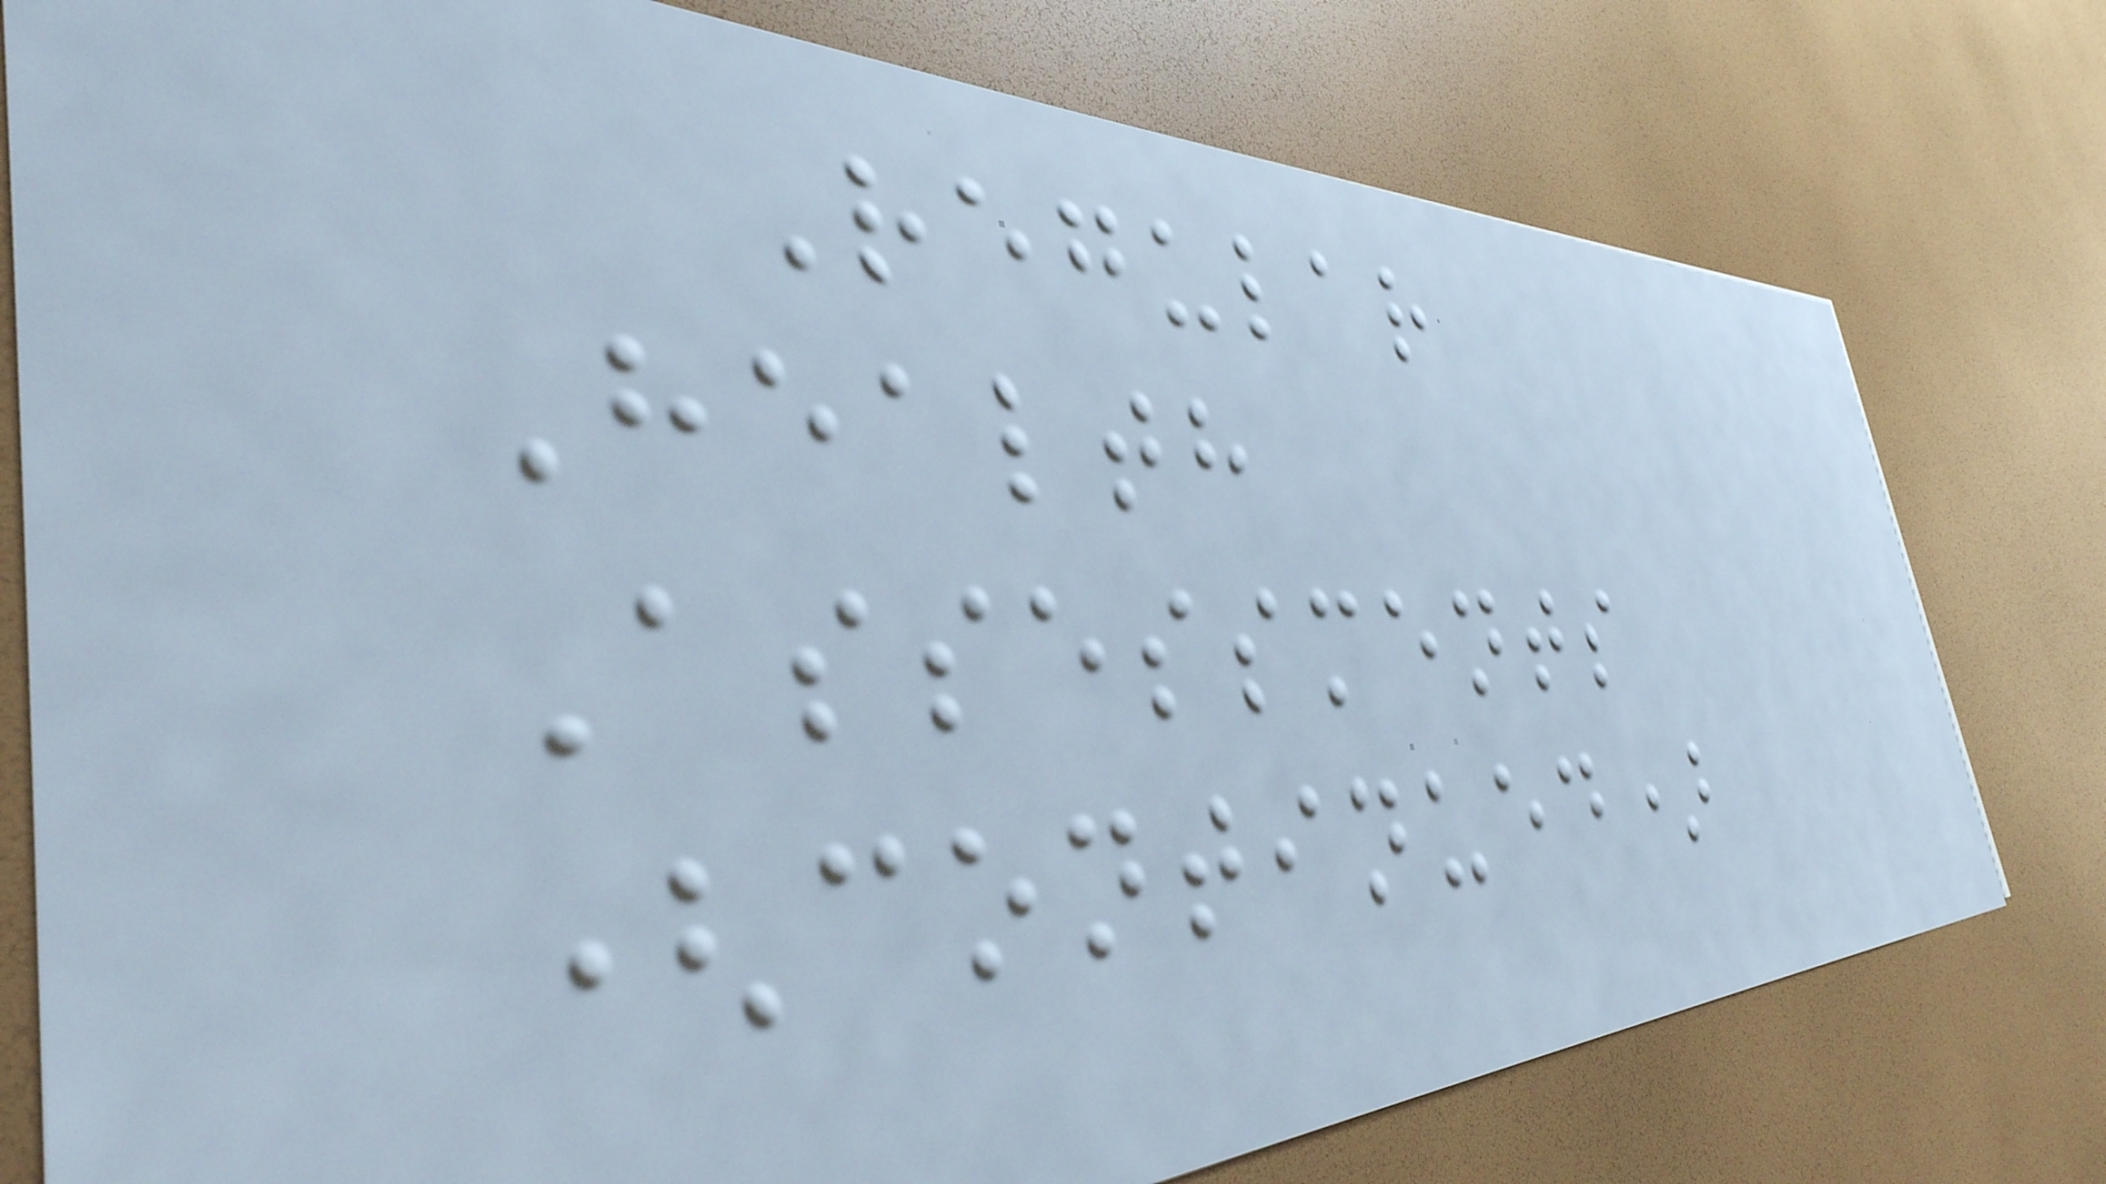Regular
Health
Assessments
(continued)
